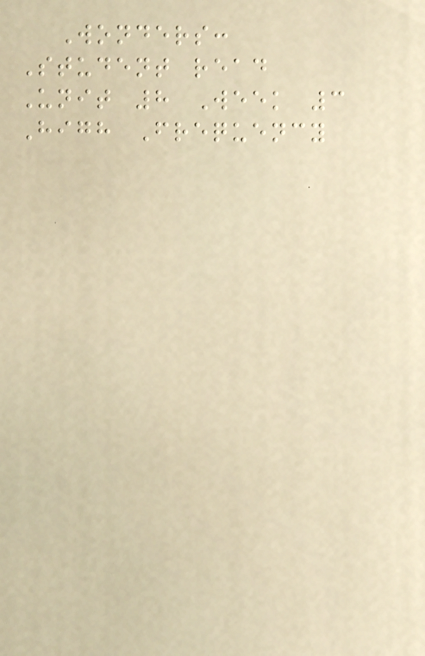Wonders:
Student read
Unit 8 Week 3
High Frequency
